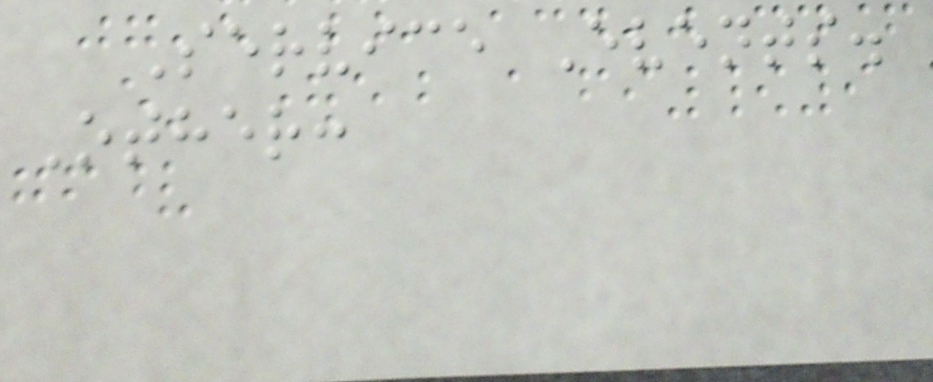Service Events.
Other:
